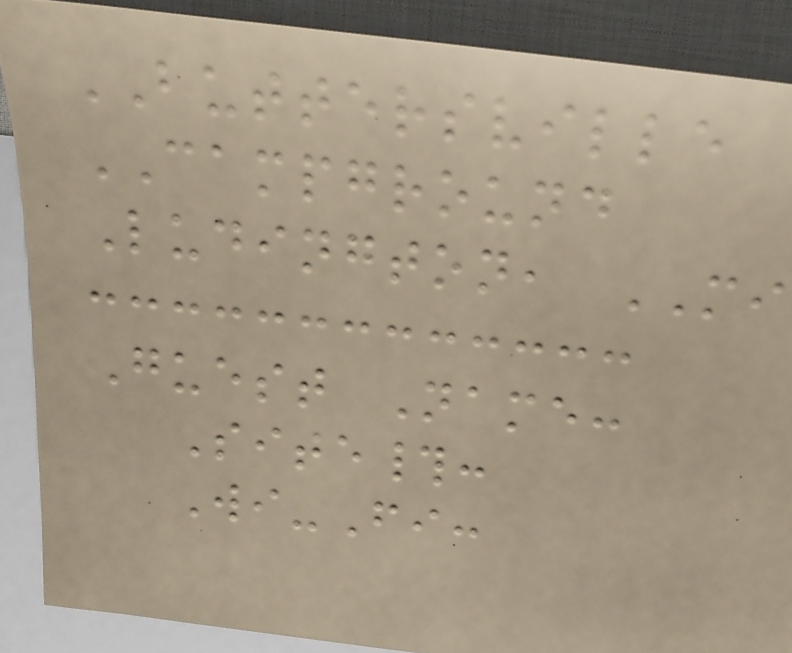BUTTERSVILLE
CAMPGROUND
Ludington, MI
Guest Name:
Site#:
Wi-Fi:
